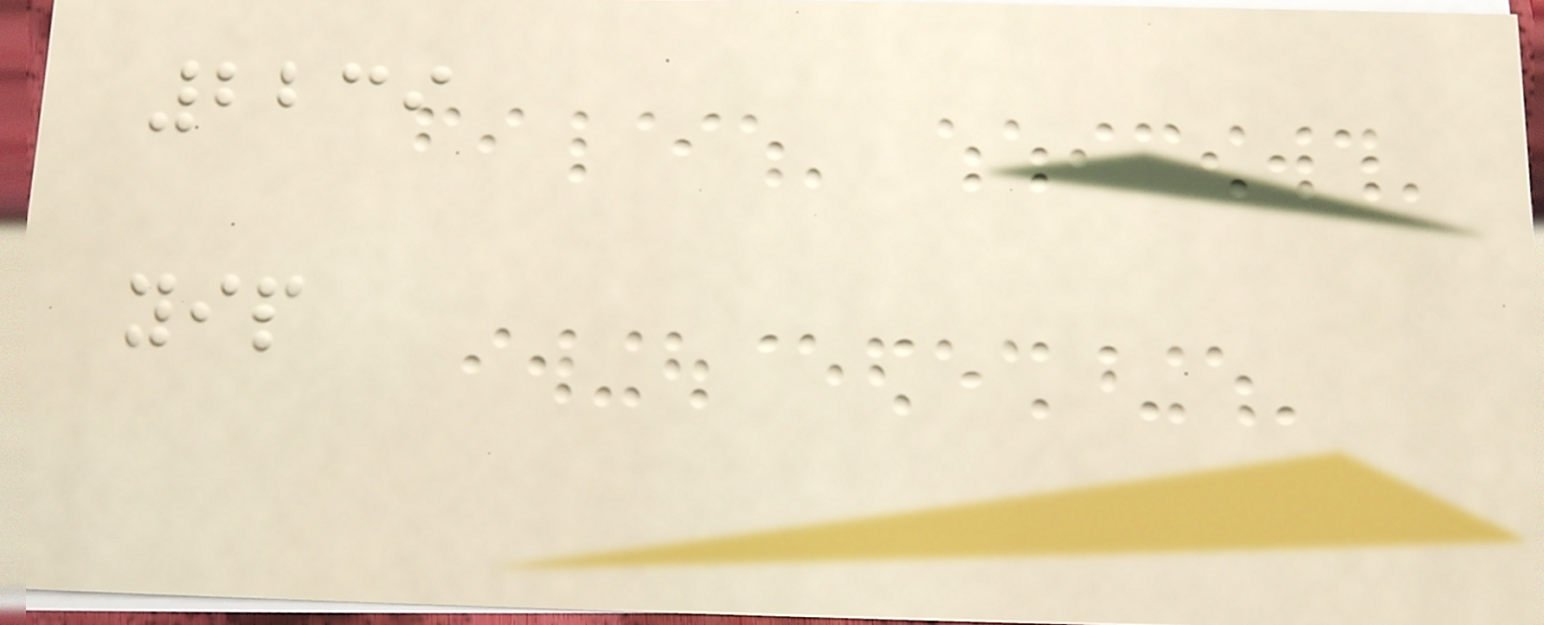2239
yip
